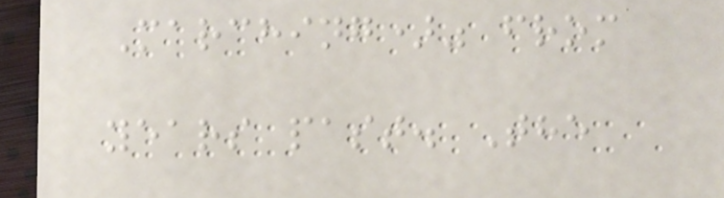Marching)" from
years past. The
